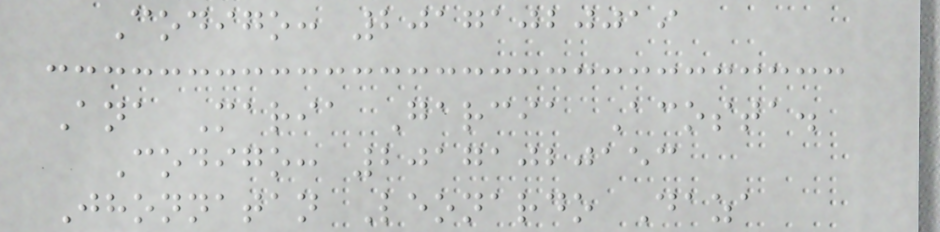Codigo: 20171020019
Ana Maria Garcia Acosta.
Codigo: 20171020153
Jhonnatan Leonardo Daza
